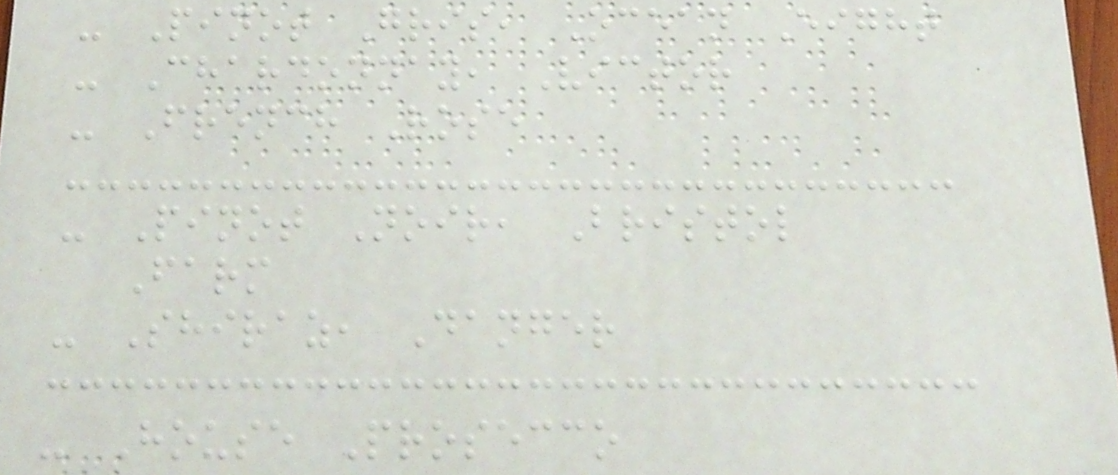- Pinot Gris, Ocean Eight
- Chardonnay, Victor
- French Rose
- Pinot Noir, Bristol
Farm
- Shiraz, Danger
- House Prosecco
